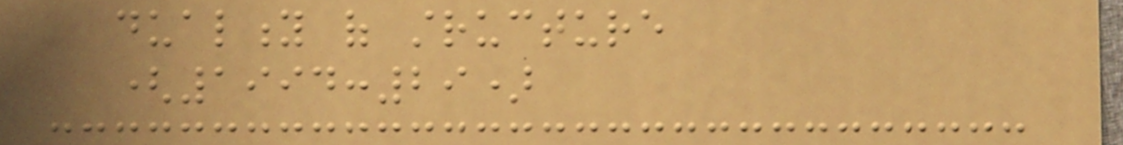duality of structure
(1994:29)
